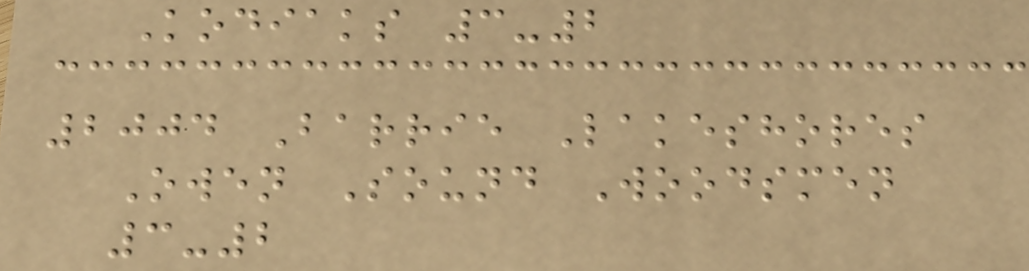Kodiaks 3-2
2004 Barrie Lakeshores
Owen Sound Woodsmen
3-2
